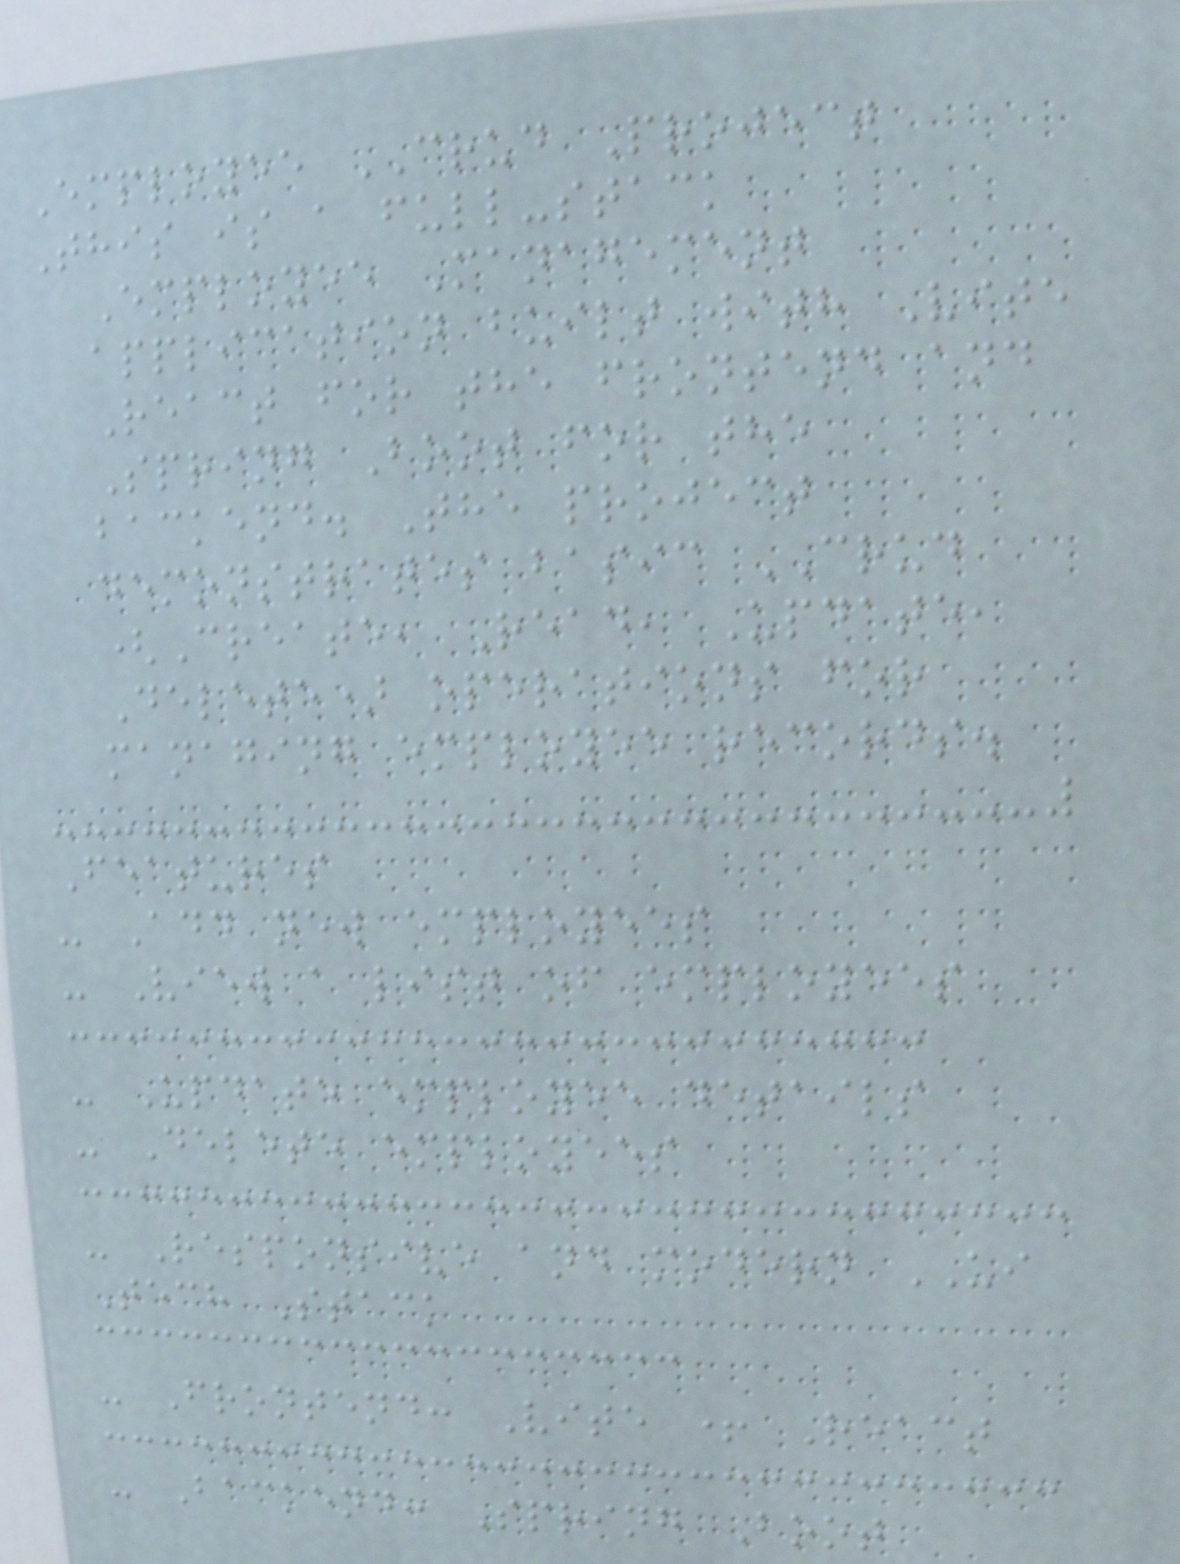Employee CRUD Project
This is a full-stack
Employee Management
application built with Vite
React for the frontend and
Spring Boot for the
backend. The project
demonstrates basic CRUD
(Create, Read, Update,
Delete) operations for
managing employee records.
Features
- Add new employees
- View a list of employees
- Update employee details
- Delete employees
- Responsive and modern UI
Tech Stack
- Frontend: Vite + React
- Backend: Spring Boot
